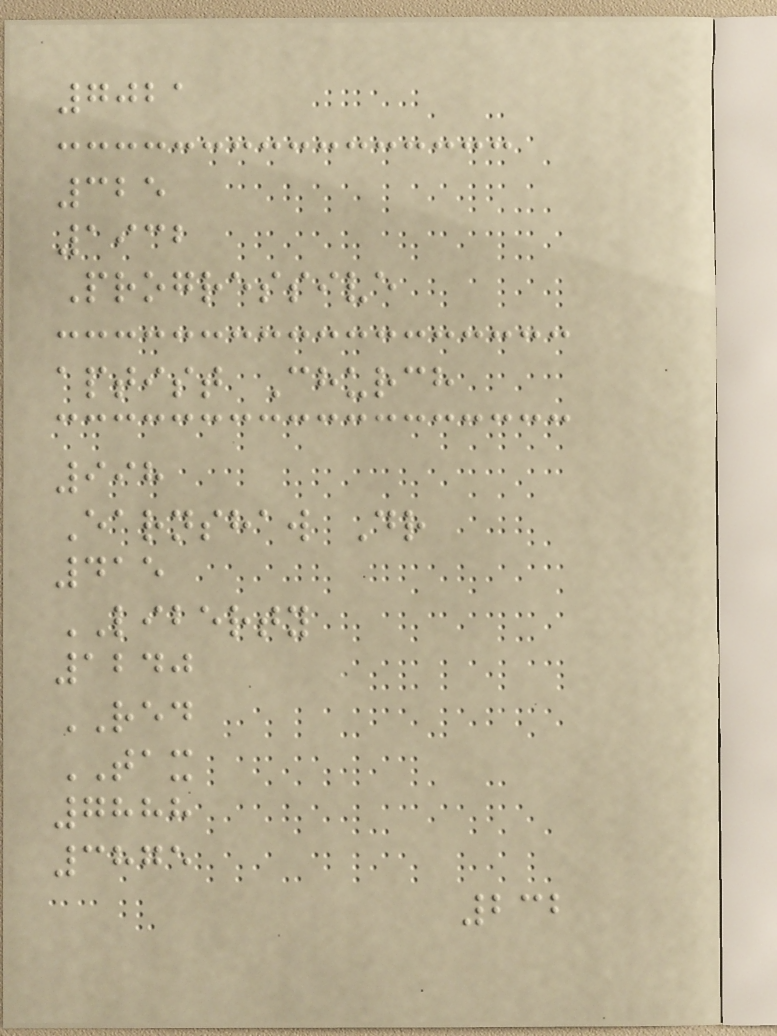7021
325
1932
Progressive
aptist Church
998
Earnshaw Dr
415
LIBERTY
1240
RED
TAX
7888
3875
232
